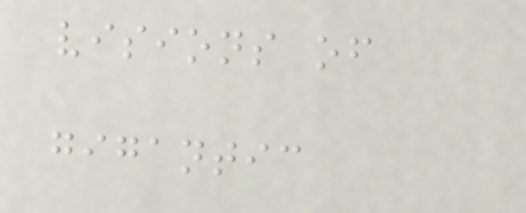visions of
gigantic
